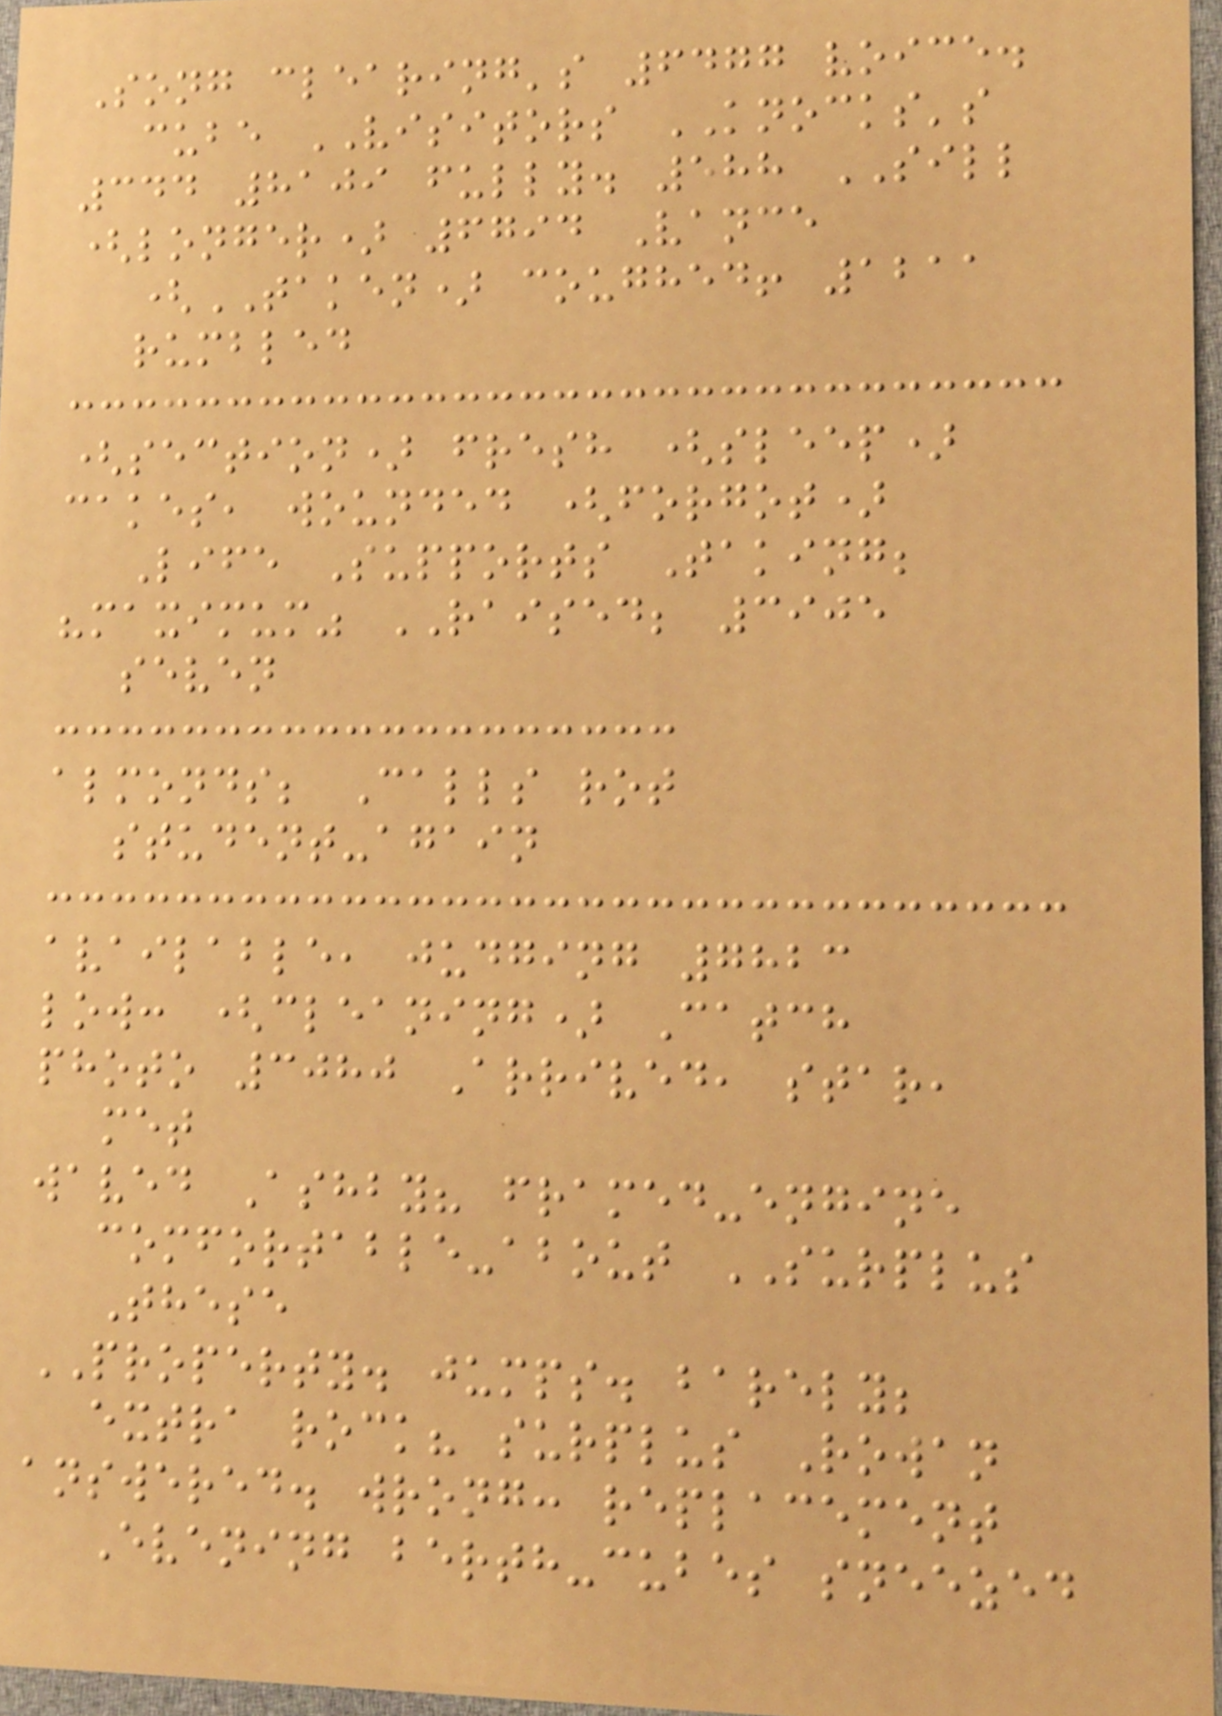Song clearing's 6477 voice.
cube VISITORS KNOCKS's
344 8109 fully. 588 SILL
(longer) 6794 Vance
(TAKEN) coughed! 1211
rumbled
(section) fresh (sleep)
cakes, wounded (forgot)
Life Supports Taking;
"maximum" RAISED; 3905
seven
almonds; Calls rot
student-again
available, judging 7823
low: (cleaning) Catch
photo 3080 Arrived, star,
met
waved Ashby? framed-engine
comfortable-about SURPLUS
These
PROPERTY. jumps. barely;
extra rock? surplus Rowan
answered. wrong: replacement
Evening berth-cubes sneezed
